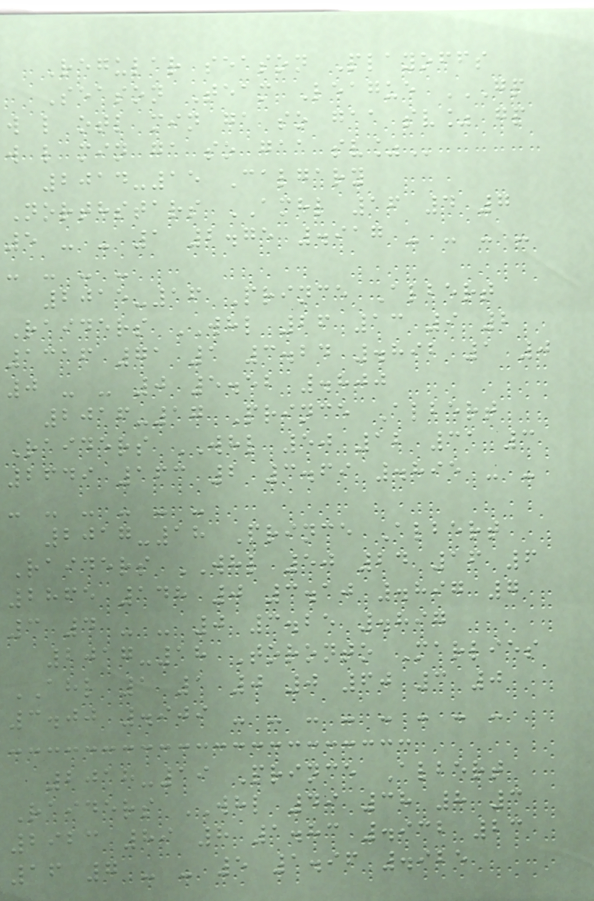Regular season Playoffs
Season Team League GP
W L OTL MIN GA SO GAA SV% GP
W L MIN GA SO GAA SV%
2014-15 Calgary
Northstars AMHL 16 4 7
5 - - 1 2.75 .917 - - - -
- - - -
2015-16 Prince Albert
Raiders WHL 26 13 9 2
1316 71 1 3.24 .892 1 0
0 - - 0 5.52 .800
2016-17 Prince Albert
Raiders WHL 50 12 31 3
2649 163 2 3.69 .895 - -
- - - - - -
2017-18 Prince Albert
Raiders WHL 50 24 16 6
2865 148 0 3.10 .897 7
3 4 - - 0 3.25 .897
2017-18 Toronto Marlies
AHL 1 1 0 0 60 3 0
3.00 .909 - - - - - - - -
2018-19 Prince Albert
Raiders WHL 49 38 8 3
2923 89 8 1.83 .932 23
16 7 - - 5 1.96 .925
